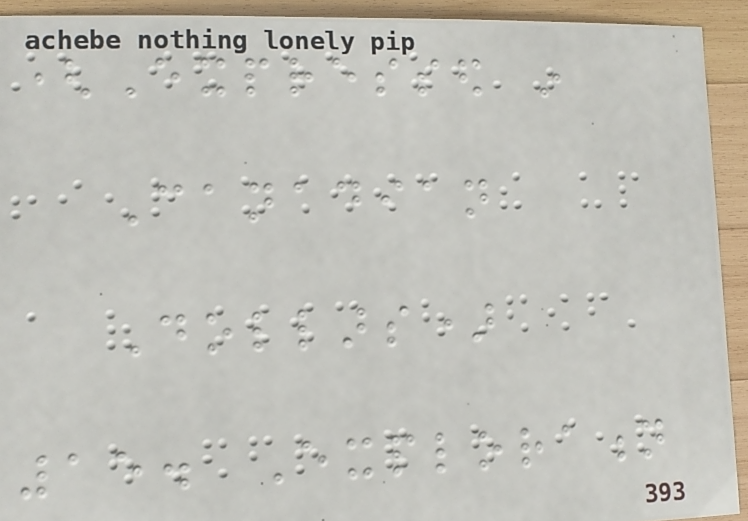(Expressed in
Canadian
Dollars)
15. Exploration
